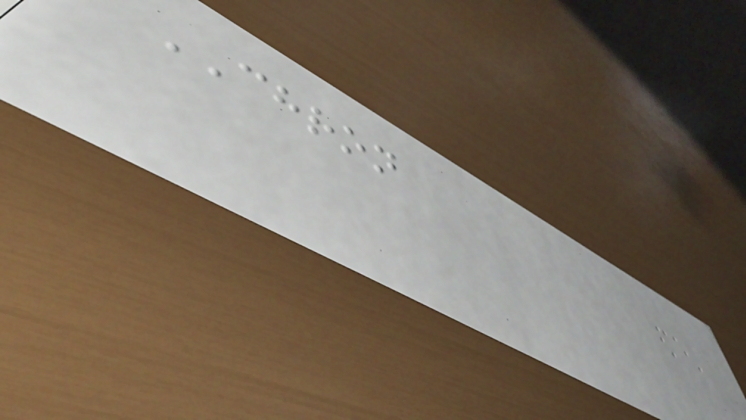CHRON
